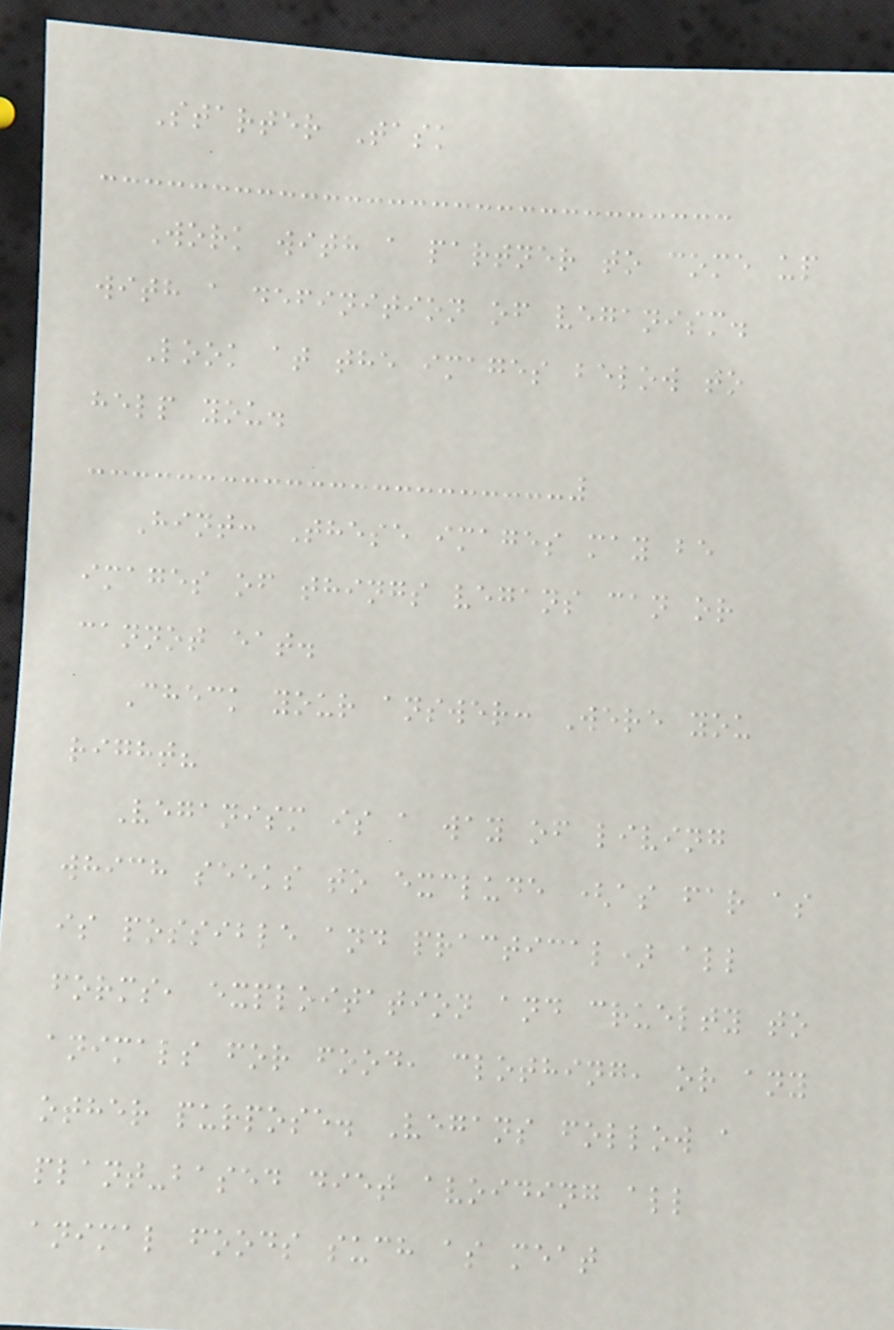Starter Task
Work with a partner to come up
with a definition of veganism.
Look at the images below to
help you.
Hint: These images may be
images of things vegans can or
cannot eat.
Check your answer: Were you
right?
Veganism is a way of living
which seeks to exclude (as far as
is possible and practical) all
forms, exploitation and cruelty to
animals for food, clothing, or any
other purpose. Vegans follow a
plant-based diet avoiding all
animal foods such as meat
